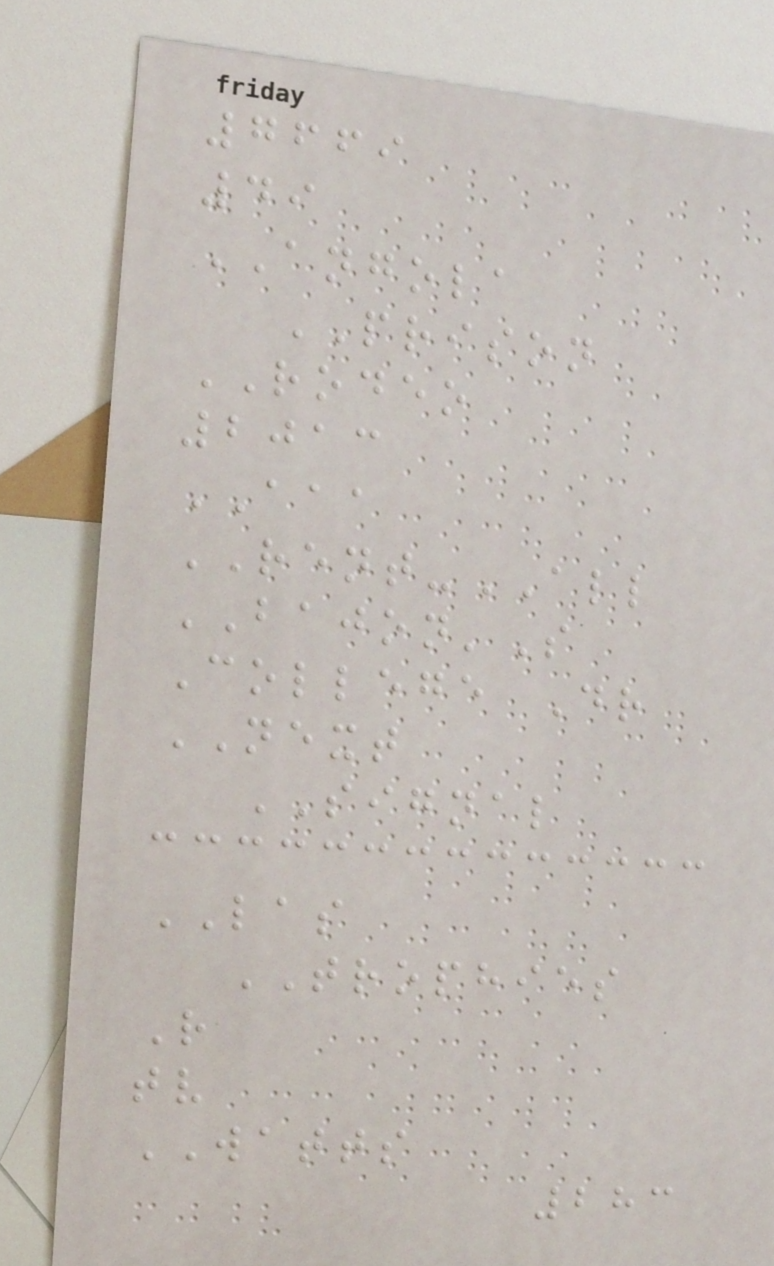7669
49
ANGOLA
PRISON
RODEO
2013
AAA
RENT-ALL
BAJON'S
College Dr
NEXT
SIGNAL
LAS
TROPHIES
R
tv
WATTS
283
